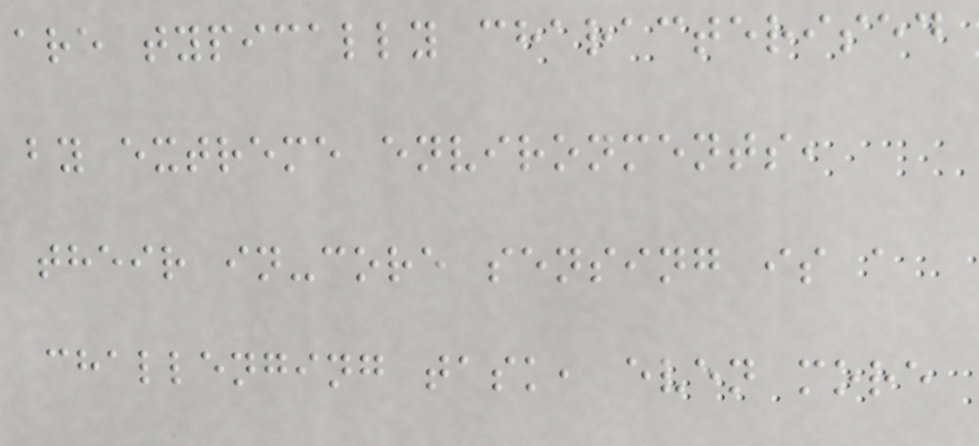are typically characterised
by extreme environments,
their in-core sensing is a
challenging task, even more
